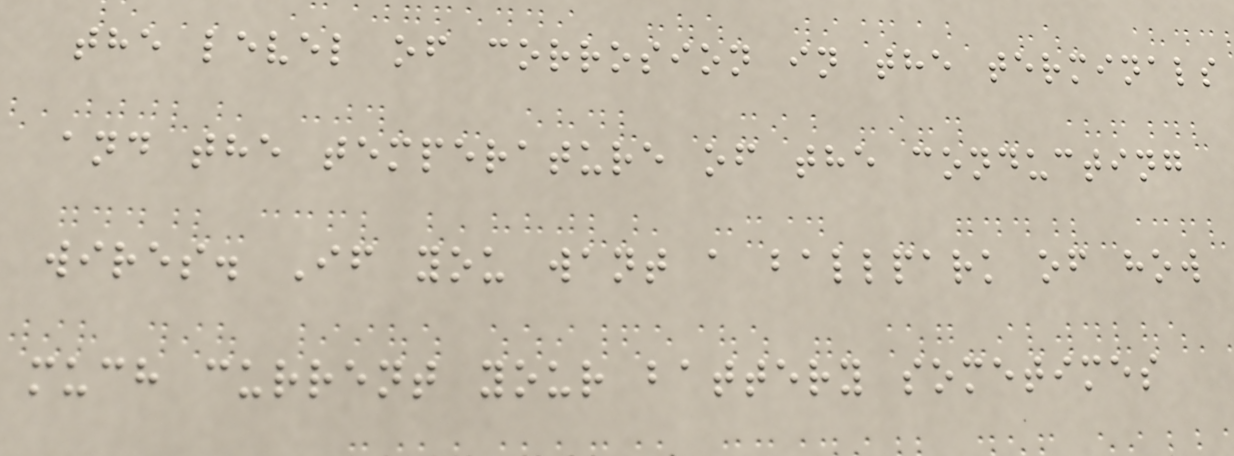the level of corrosion in the terminals
and the temperature of the conducting
wires. If you want a ballpark of how
much current your battery sometimes
